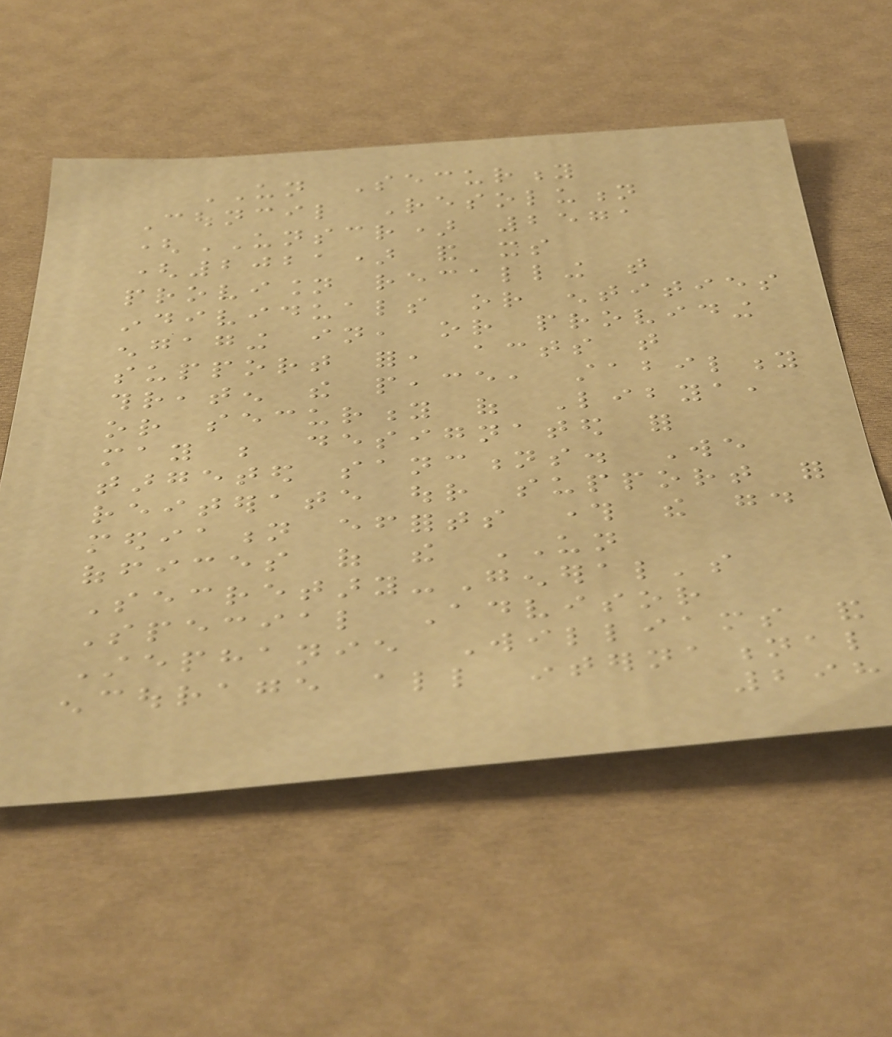UN Security
Council Resolution
(UNSCR) 2571
(2021) and its
provision recalling that
individuals or entities
engaging in, or providing
support for, acts that
threaten the peace, stability
or security of Libya,
may be designated for
targeted sanctions. We
reiterate our support for
mediation efforts through the good
offices of the UN
Secretary-General's
Special Advisor
Stephanie Williams and
encourage all international
298
